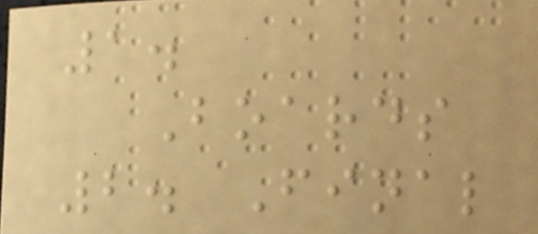1.
Boards
2. Final
